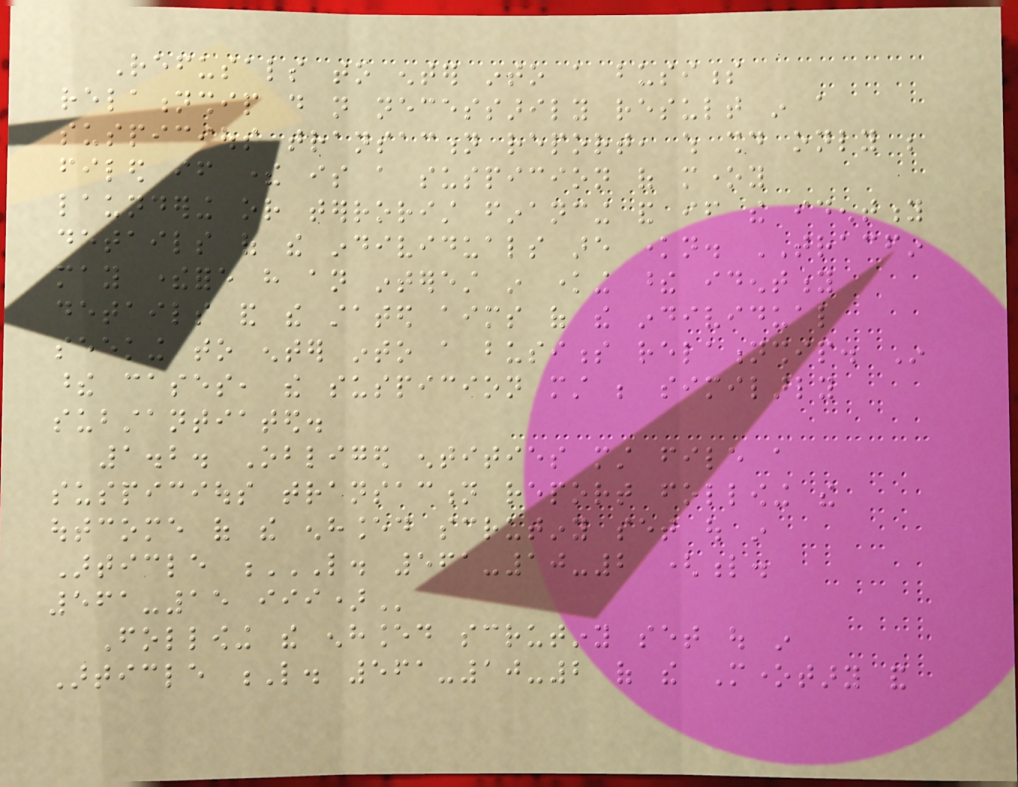Refusals to enter into a business
relationship do not necessarily result in a
suspicious transaction report, which should only be
filed if there is a suspicion of money
laundering or terrorist financing and if the identity
details of the individuals are known. TRACFIN
may therefore have an interest in knowing these identity
details and the stated aims of the individual
seeking to enter into a business relationship. In
these cases, the suspicion must be similarly
substantiated.
1.2. Obliged entities must file a
suspicious transaction report following the
outcome of the enhanced scrutiny set out in
Article L. 561-10-2 (L.
561-15 III)
Following the enhanced scrutiny set out in
Article L. 561-10-2 of the Monetary and
